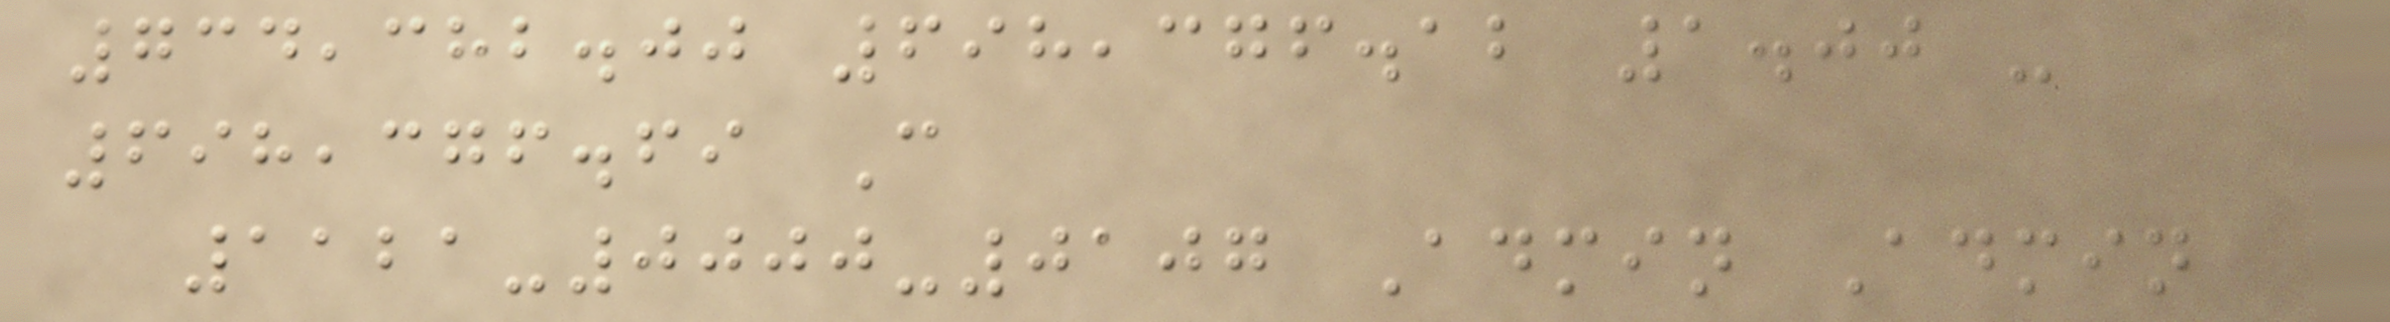734,382.00 698,376.12 1.00 -
698,376.69 C
1121-0000-0107 Admin Admin
